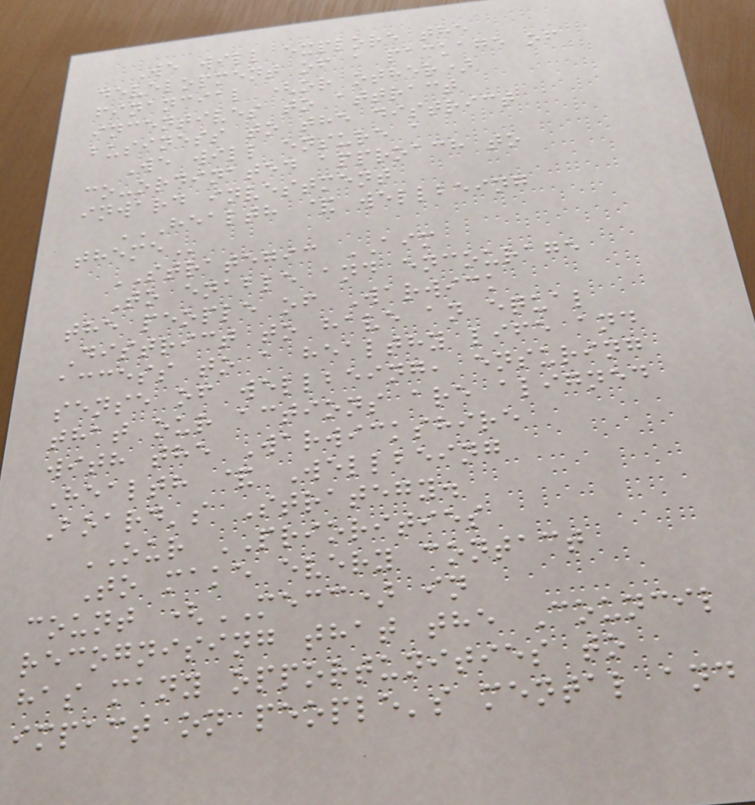We will explore the
development of a package of
financial (or other)
incentives to attract
business to the district
We will ensure a
co-ordinated approach to
inward investment
HEALTH & WELLBEING
THEME
STRATEGIC AIM
To enable and encourage
the people of Warwick
District to have an equal
access to a healthy life and
sense of wellbeing, ensuring
that our actions are aligned
with the Warwickshire
Health & Wellbeing
Board's Strategy.
OUR PRIORITIES
To make every contact
count (MECC) in
recognising that the Council
has many opportunities to
impact on people's mental and
